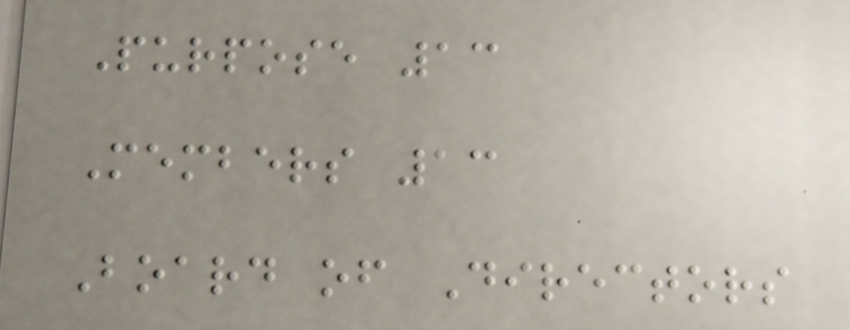Purpose 13
Members 13
Board of Directors
